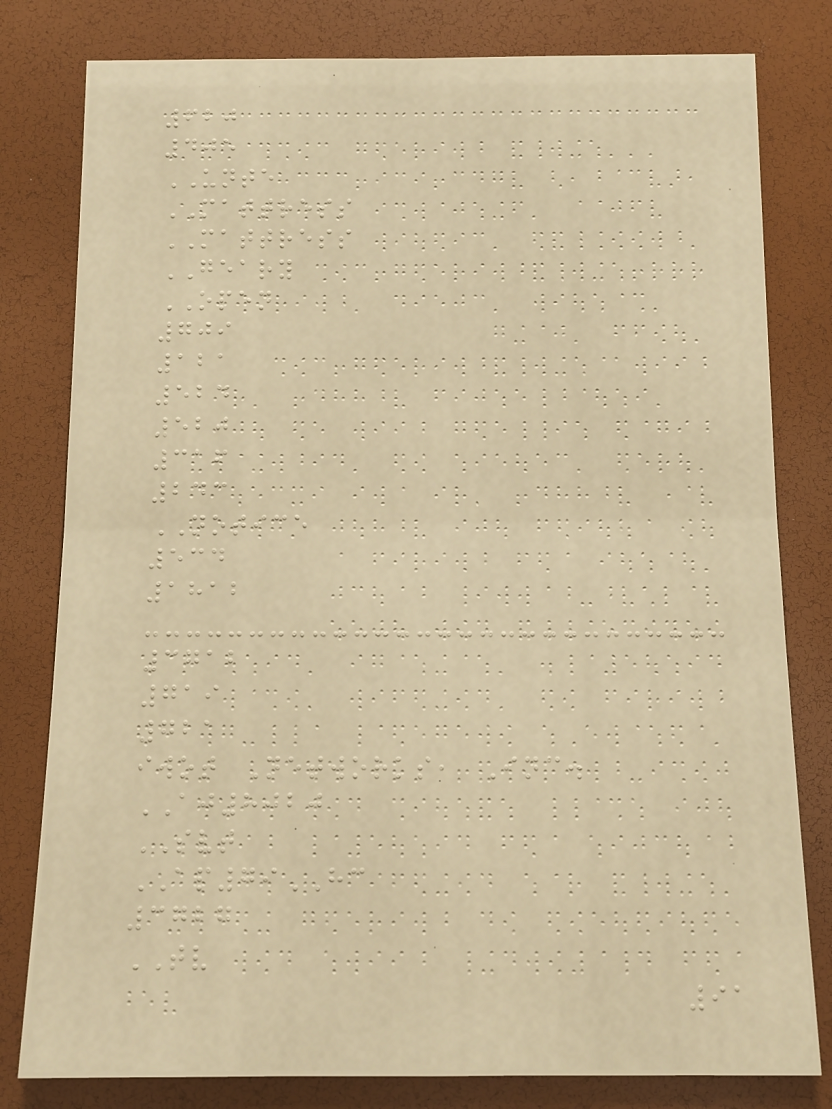620
405
UNTE
MATTRESS
MATTRESS
GEARY
OPEN
709
121
524
520
316
243
NOTICE
534
1812
3712
719
721
iwot Networks, Inc.
AJ8020
SVT
AP79HC
3727
TV
91
